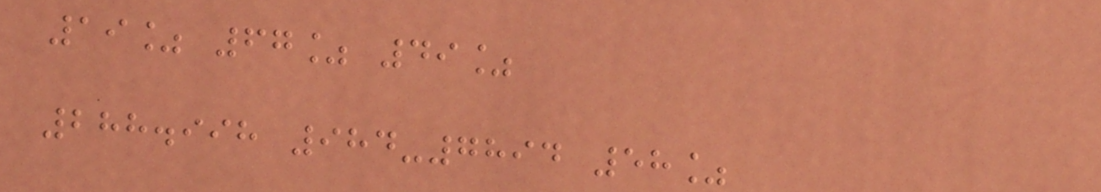19% 67% 49%
288.998 984-7894 58%
